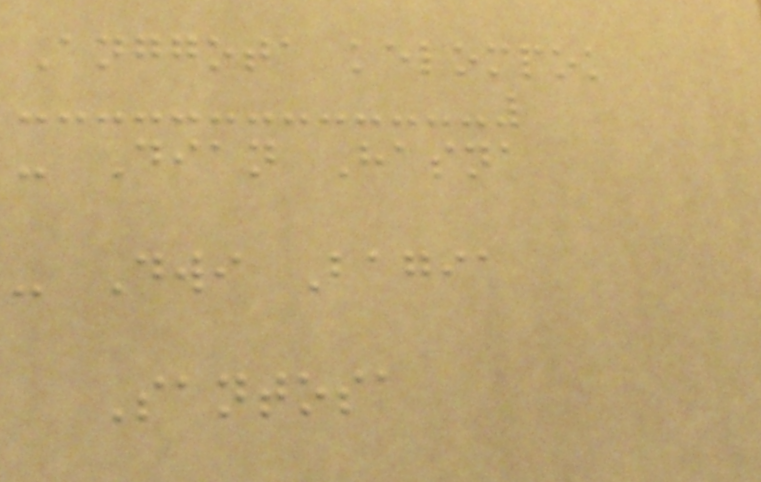Anggota kelompok
- Dian Hasna
- Dwi Bagia
Santosa
